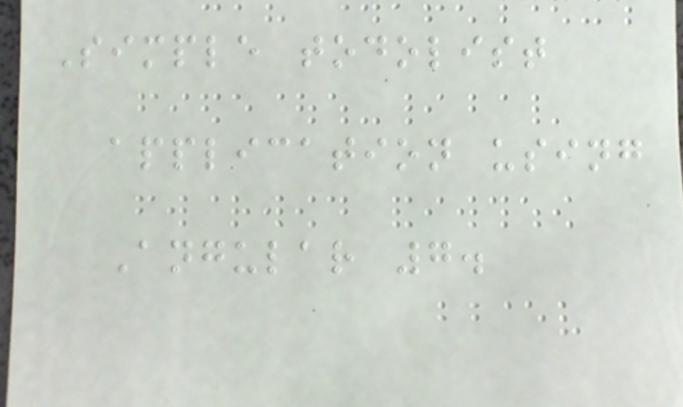Simple todolist
application using
Angular 7.
